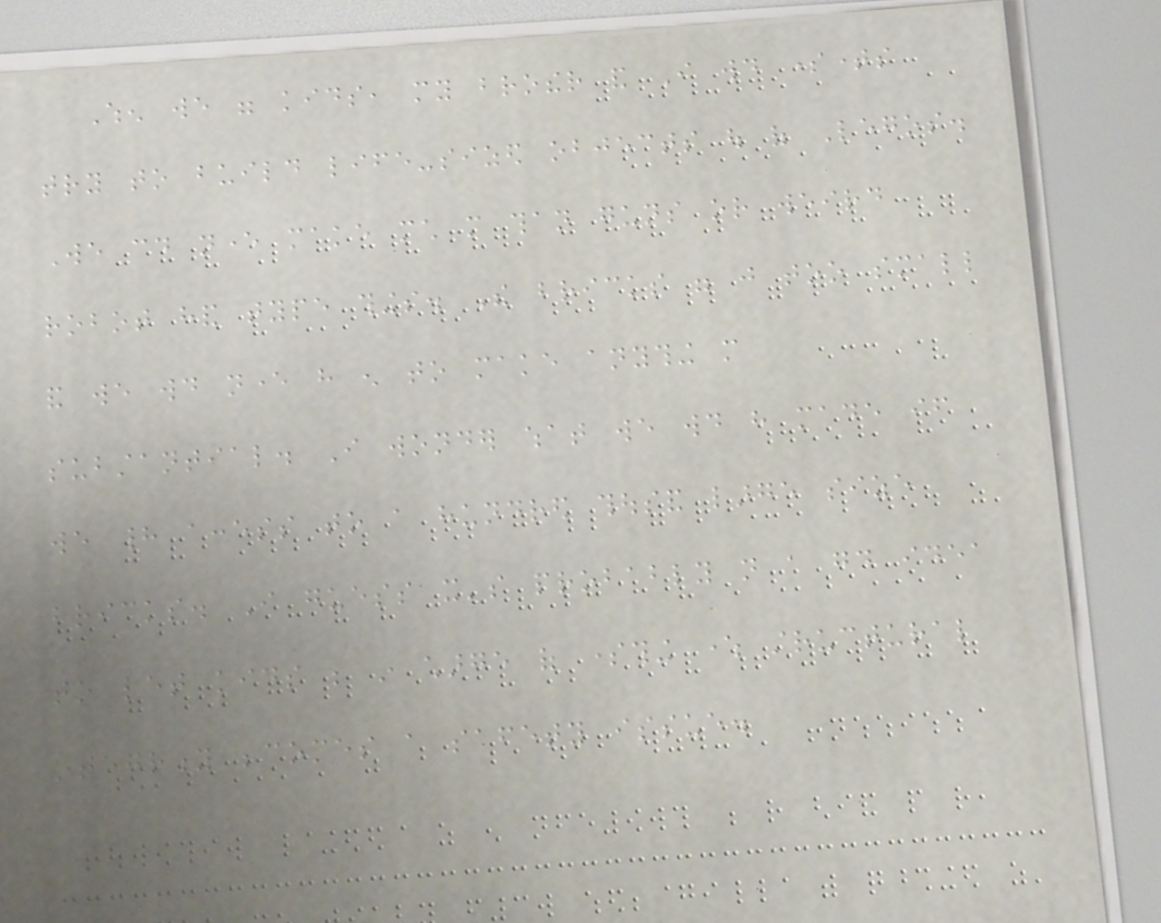When we were kids, my brother and I would sometimes
try to build life-sized objects out of Legos.
We could never make much more than guns or weird
robot hand type things. The bricks were just too small
and we would never have enough to make anything more
substantial. I wonder what we would have made if
we had access to a hundred thousand large size
bricks. I guess it's probably not a good idea
to let kids be in charge of something where structural
integrity becomes a safety issue.
